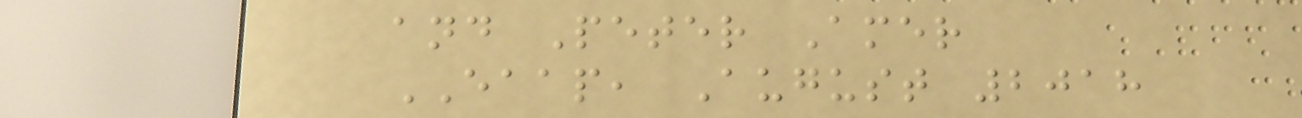and Peter Amer
EAAP, August 2018
